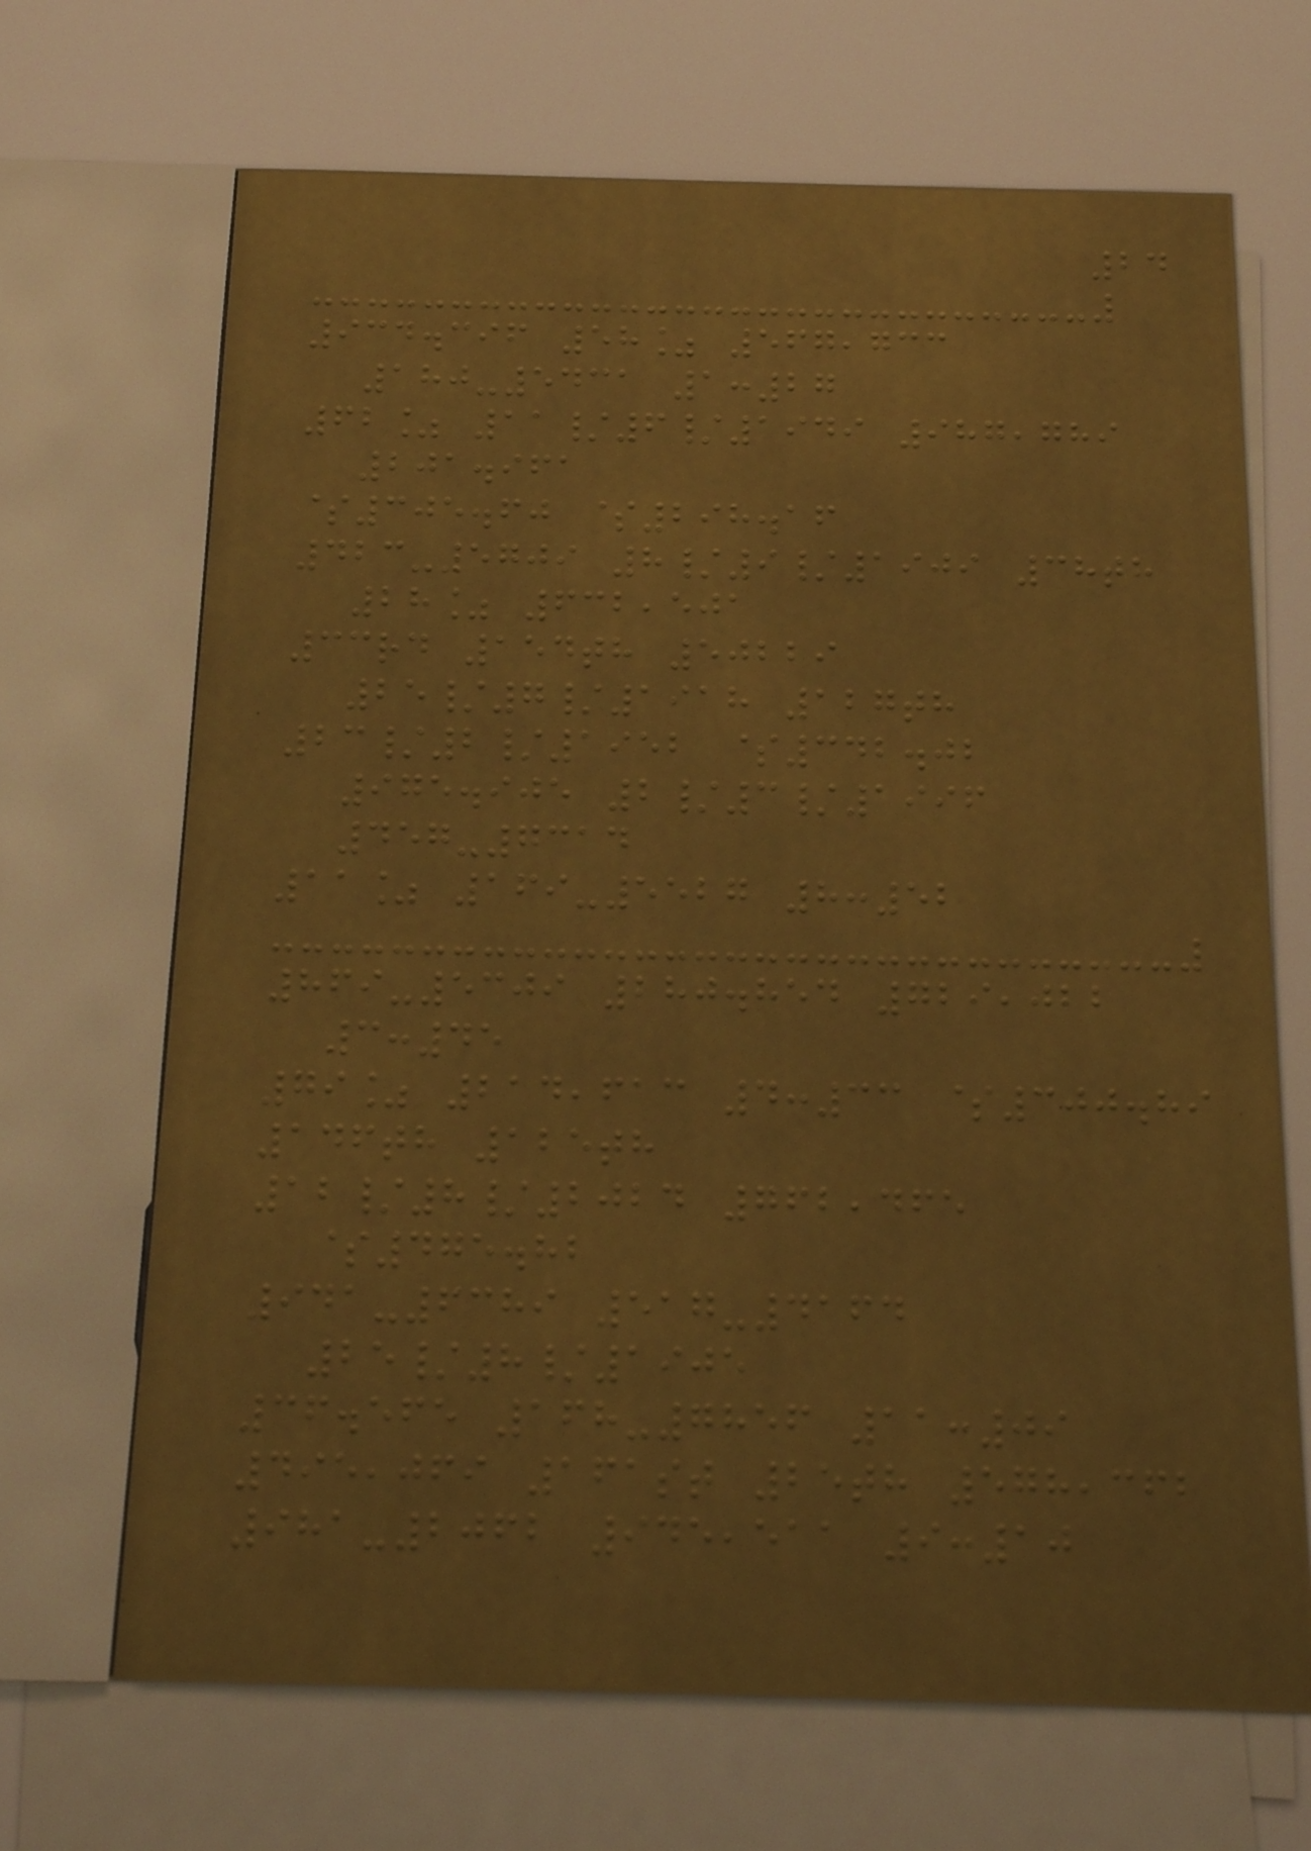24
934.396 58% 567,733
180-5431 1:27
62% 11/6/1949 987,789
201.961
$305.60 $298.16
423-5709 8/9/1909 38th
28% 632,501
33rd 154th 50229
25/7/1918 127th
23/2/1952 $342.02
975.905 2/3/1996
457-7314
11% 169-5527 8:52
869-5309 280.854 729,022
3:45
79% 214,613 4:33 $300.89
146th 125th
12/8/2024 762,465
$475.82
941-6389 517-4164
25/8/1905
36.565 168-7856 11:09
495,069 161st 25th 578,362
981-2062 945,511 9:10
